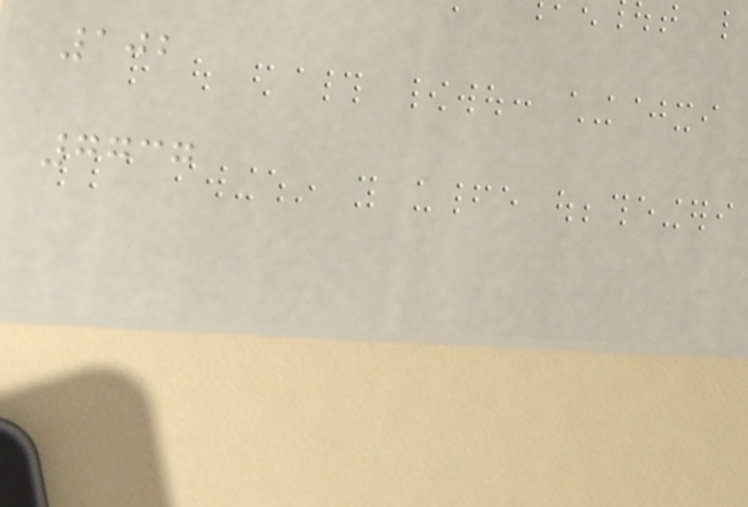102
7737
